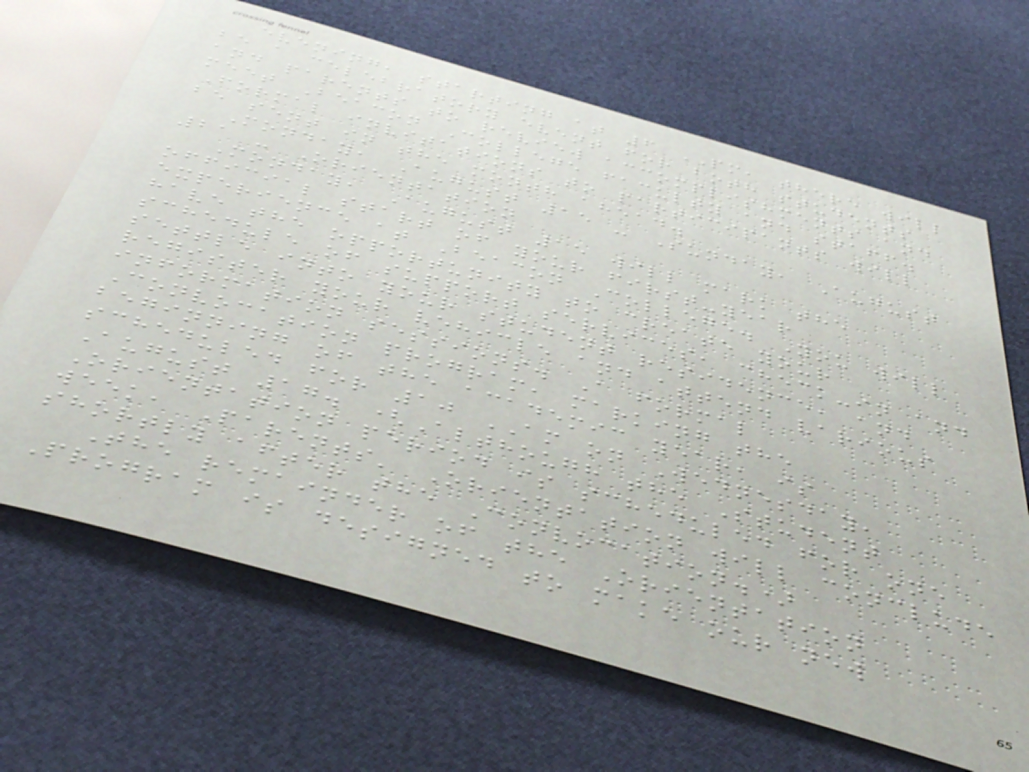evening, starting at 6 PM, there will
be a celebratory event for both students
and parents to review accomplishments and
meet Beacon College faculty and staff.
Formal invitations to participants will
be sent in the month ahead.
Monday, August 15 - Sunday, August
21 - Orientation
Monday, August 15 will mark the
official start of your first-year
experience at Beacon College. You will
have the opportunity to create your
schedule of support services, check-in and
settle into your student residence, and
register your vehicle and attend various
information sessions. A formal
Convocation program, marking the
beginning of the academic year, is
scheduled for 10 AM on Wednesday,
August 17. (Although the Student
Orientation period is scheduled for one
week, Parents' Orientation will conclude
shortly after the Convocation.)
The remainder of the Orientation
Program is designed to make our new
